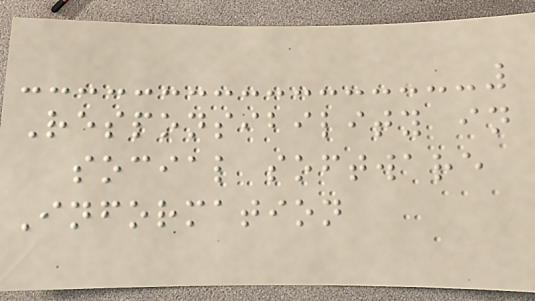Responsibility in
social software
Information
